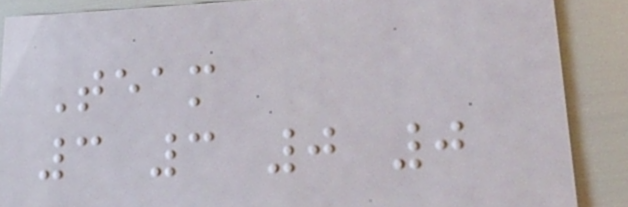Team
3 3 0 0
